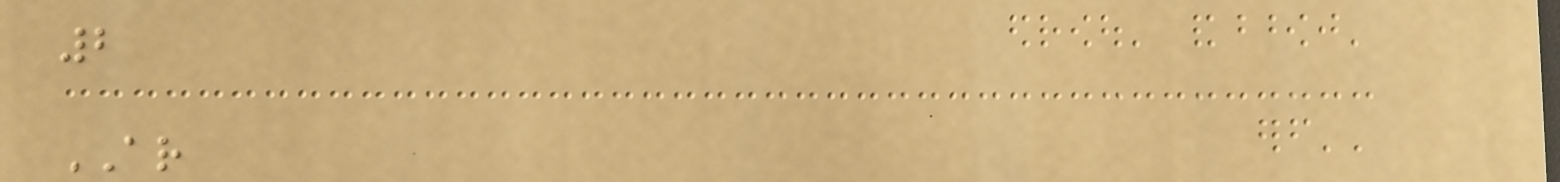2
AR
